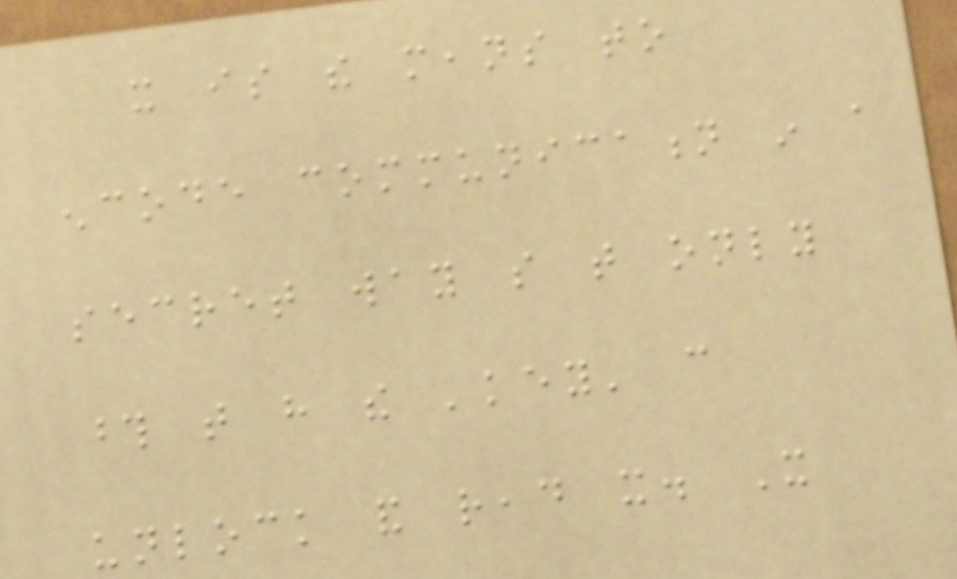it is the means to
encode communication in a
secret way so that only
those that have the 'key' can
unlock and read it. It
